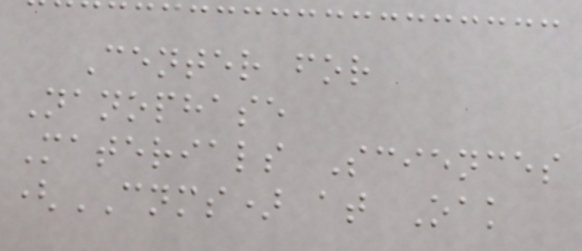Center for
Nanophase
Materials Sciences
(CNMS) at Oak
